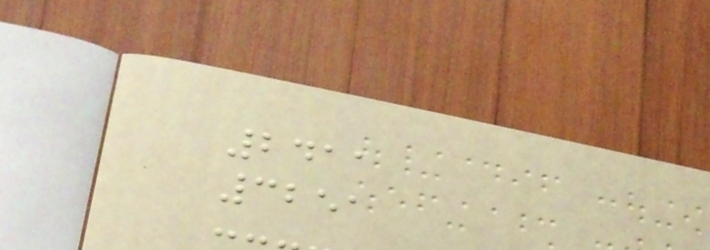2411
3251
